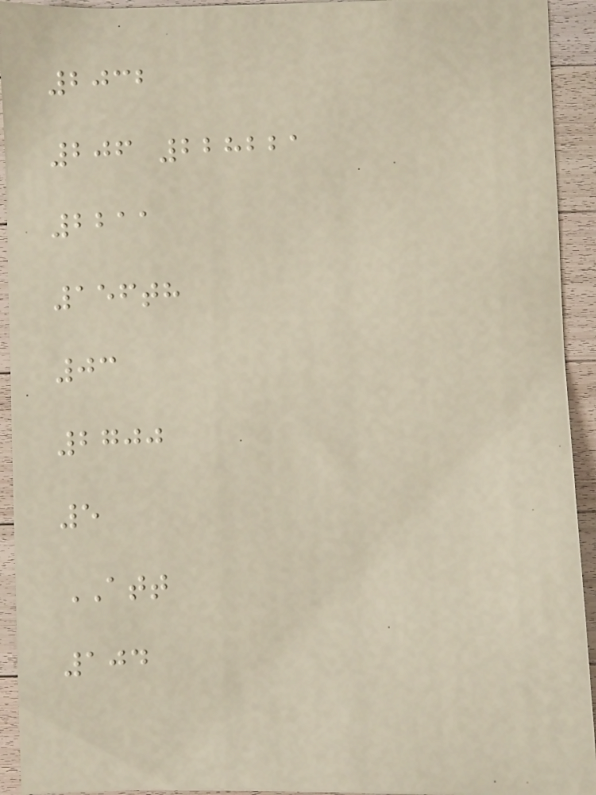2032
206 228221
2211
156th
03
2700
5
ATT
104
